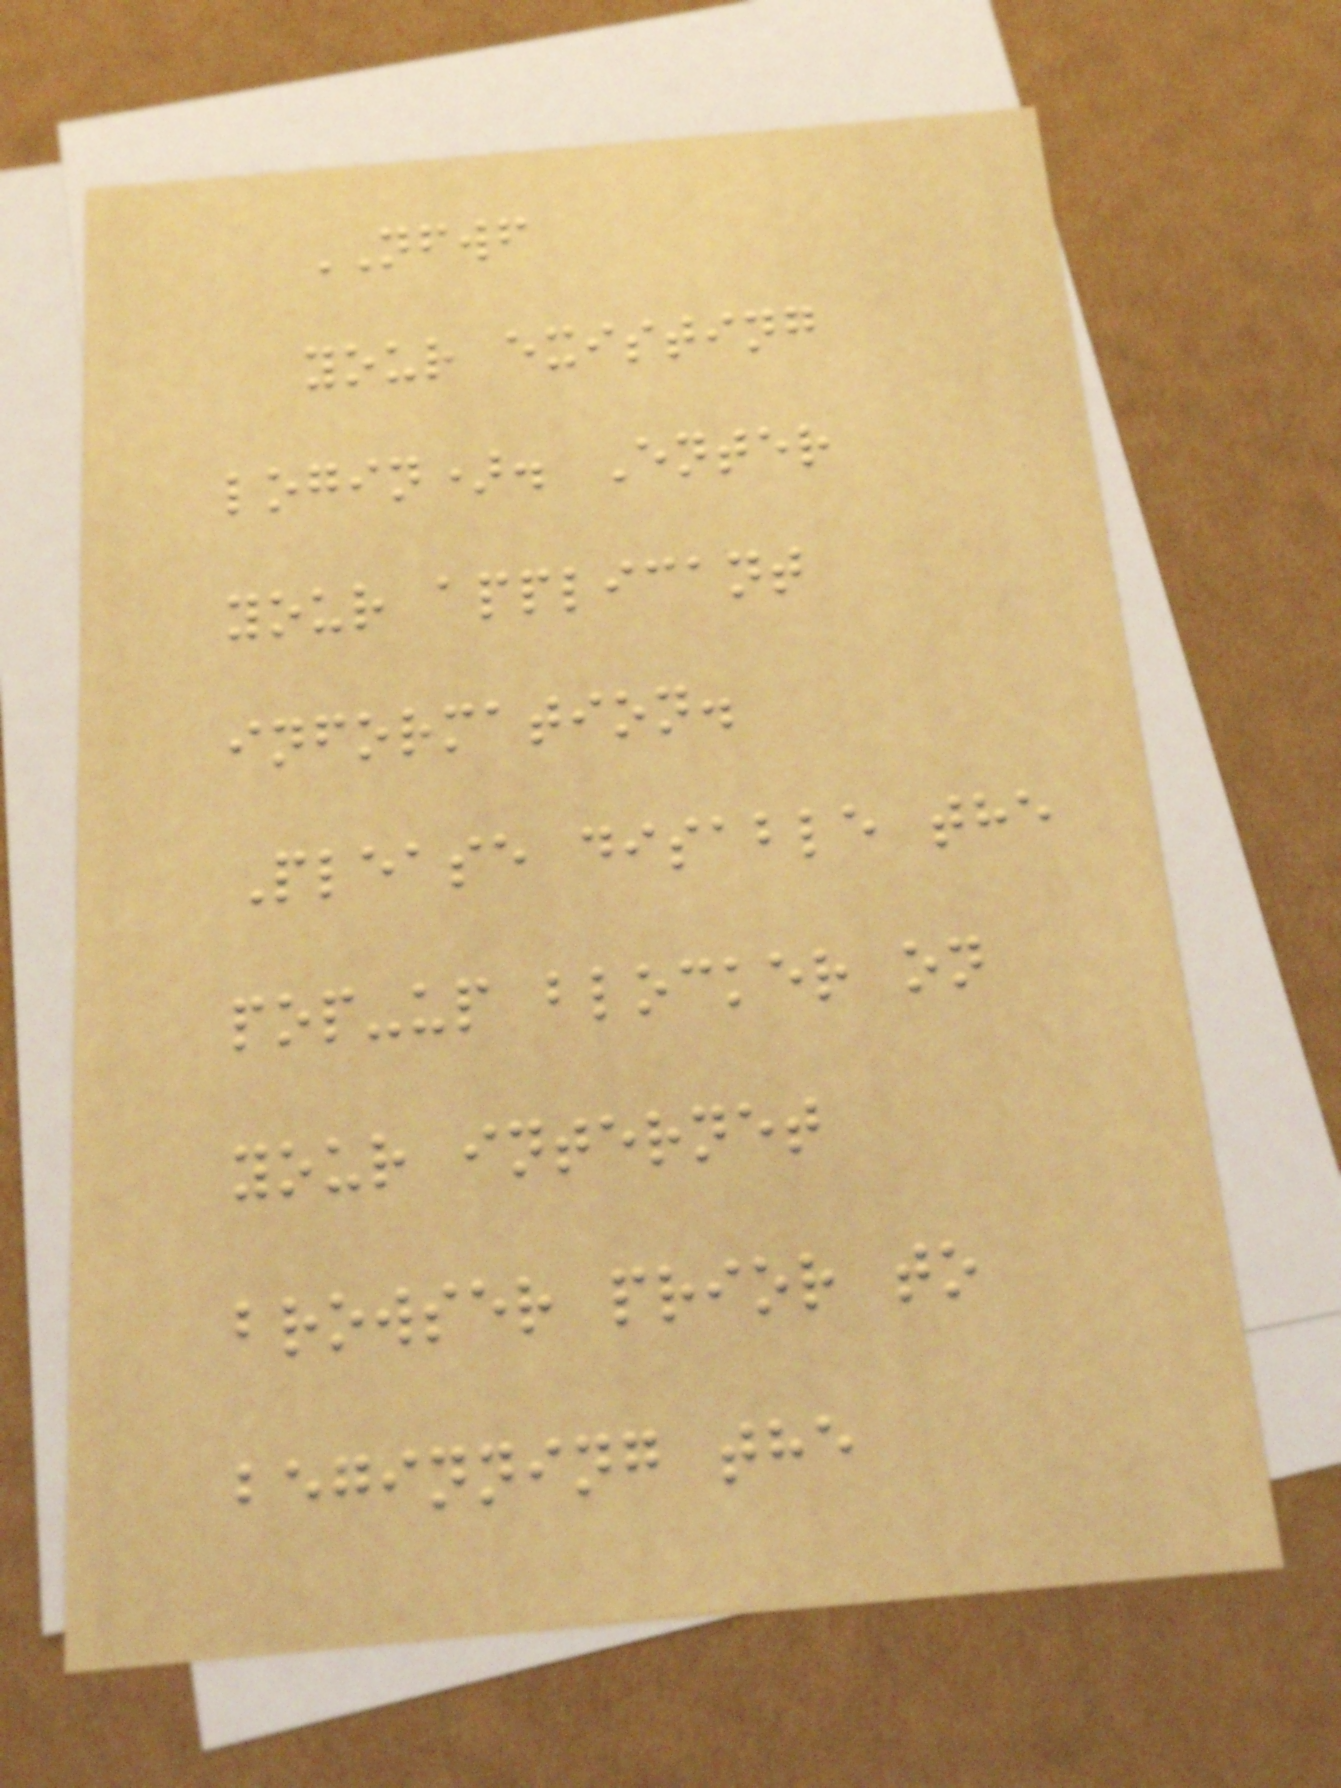NFWF
your existing
login). Enter
your applicant
information.
Please disable the
pop-up blocker on
your internet
browser prior to
beginning the
